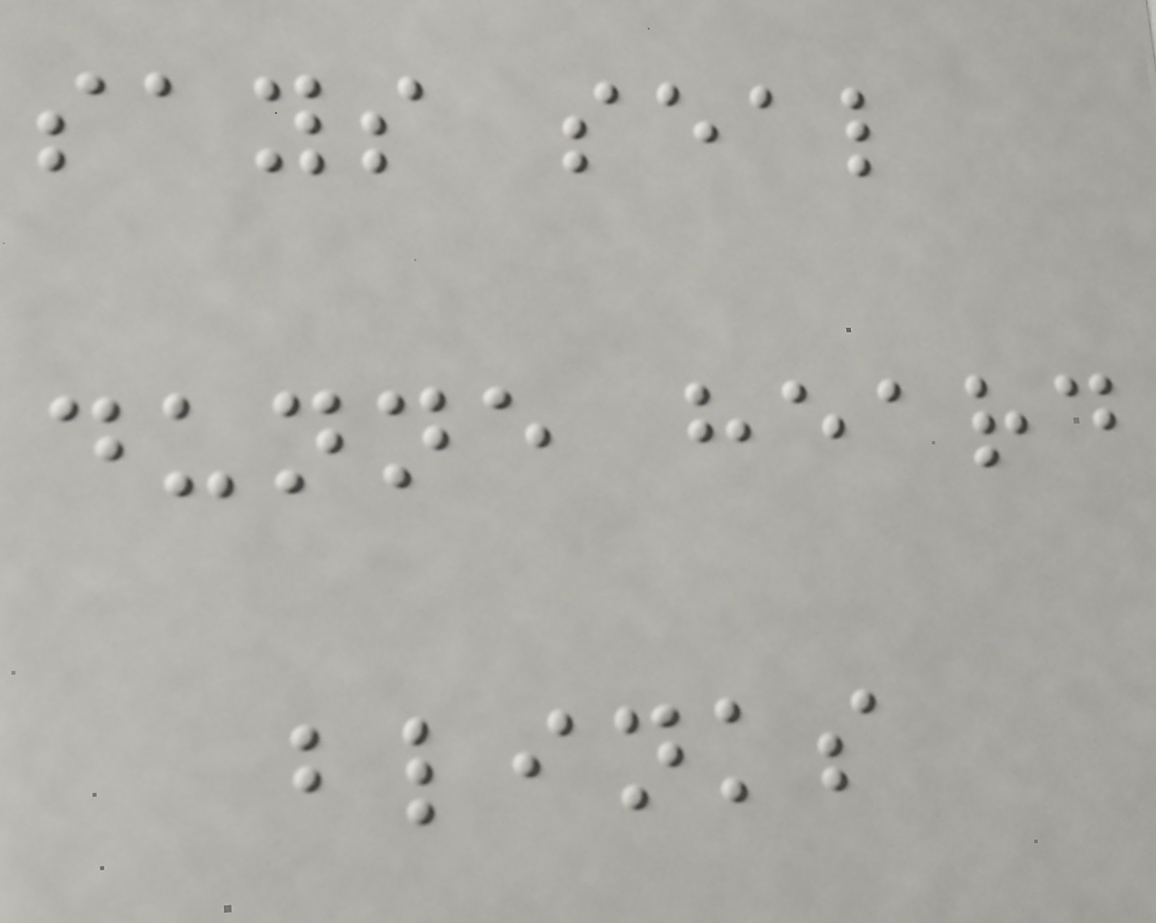says seal
dunne heard
blinks
